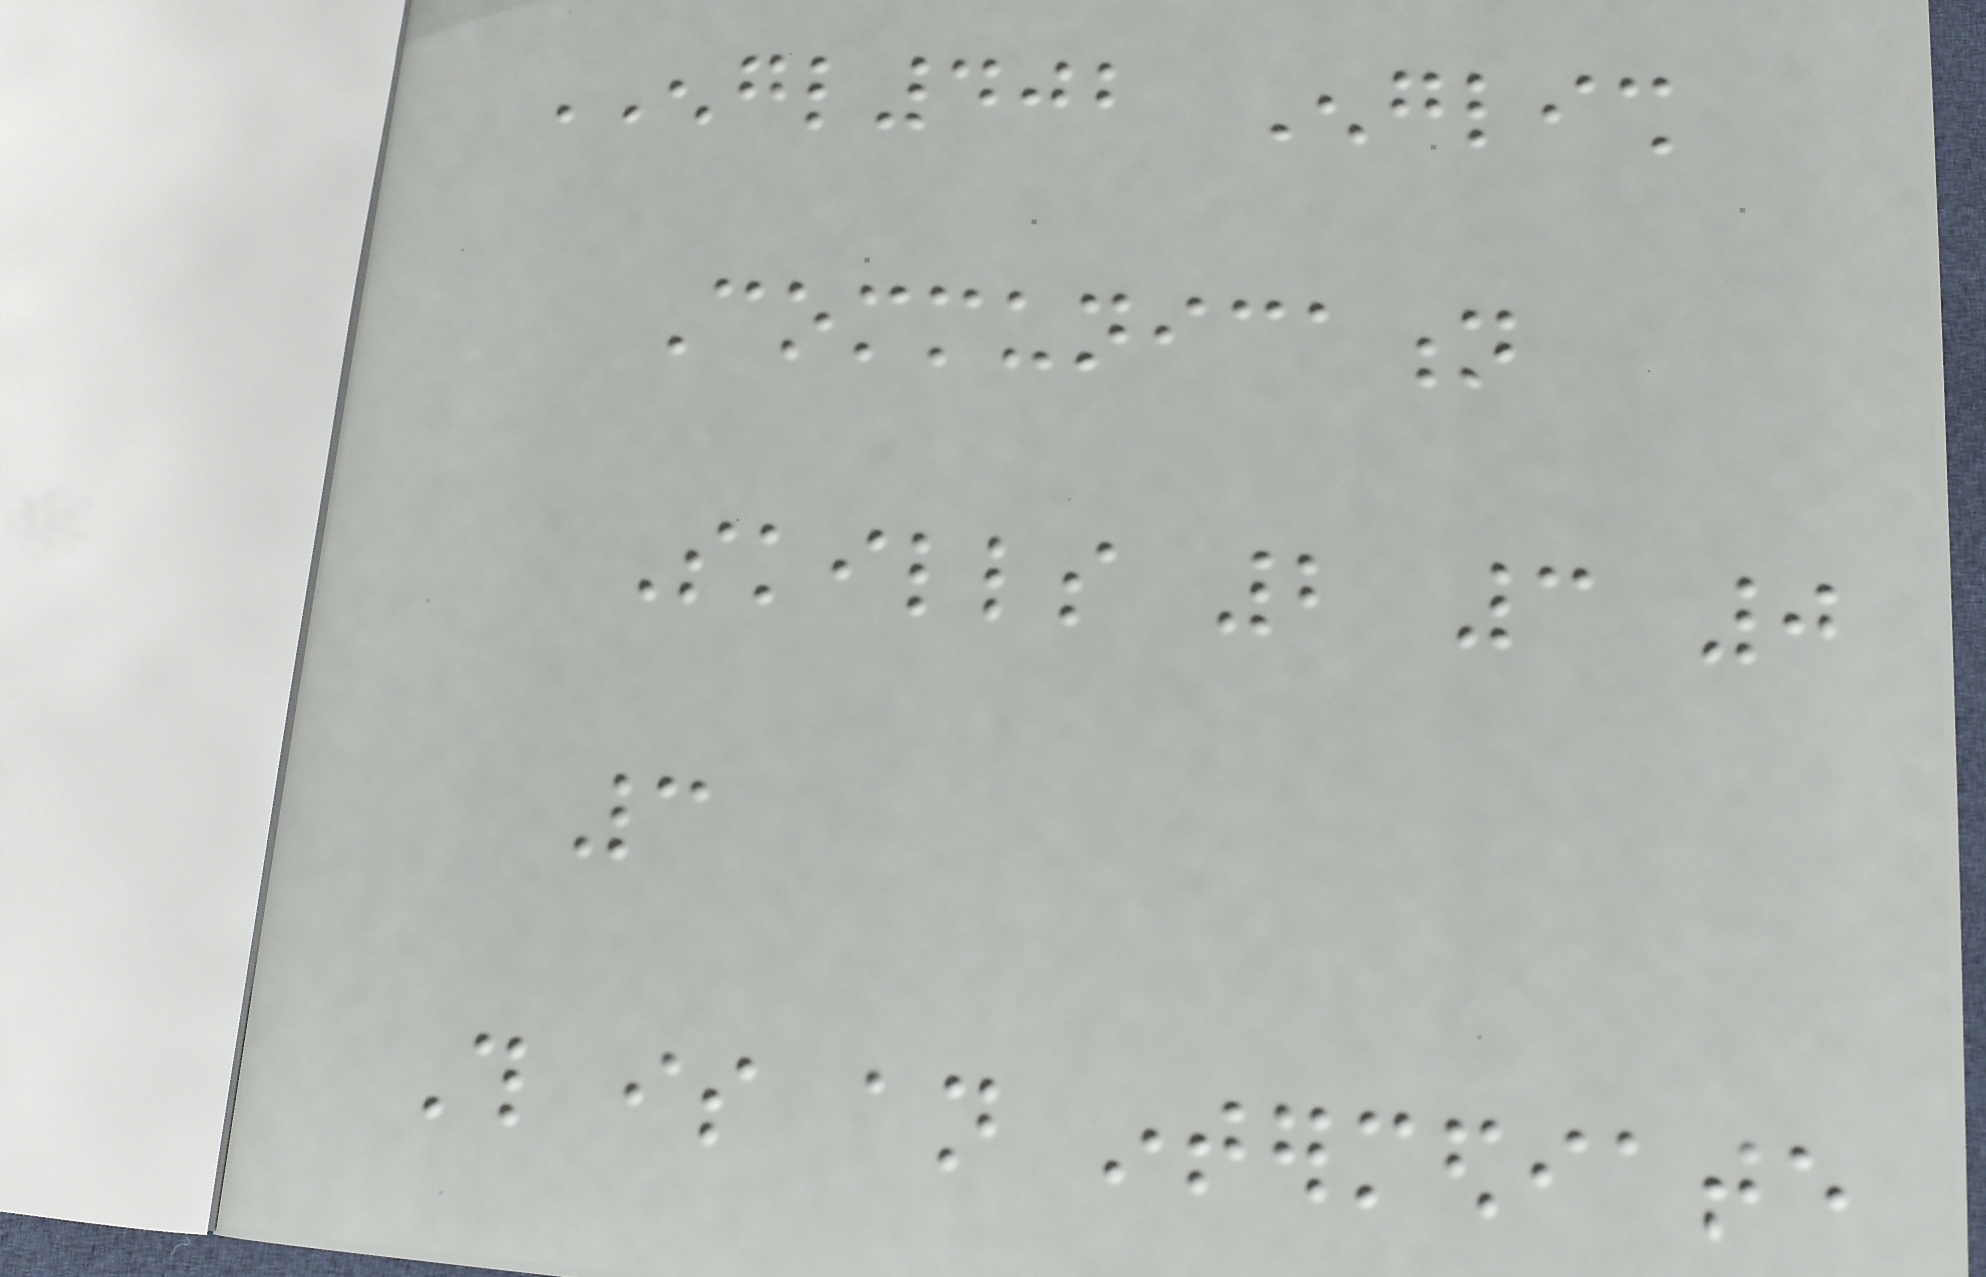ENGL402 English
Communication
Skills 2 3 0
3
This is an intermediate
